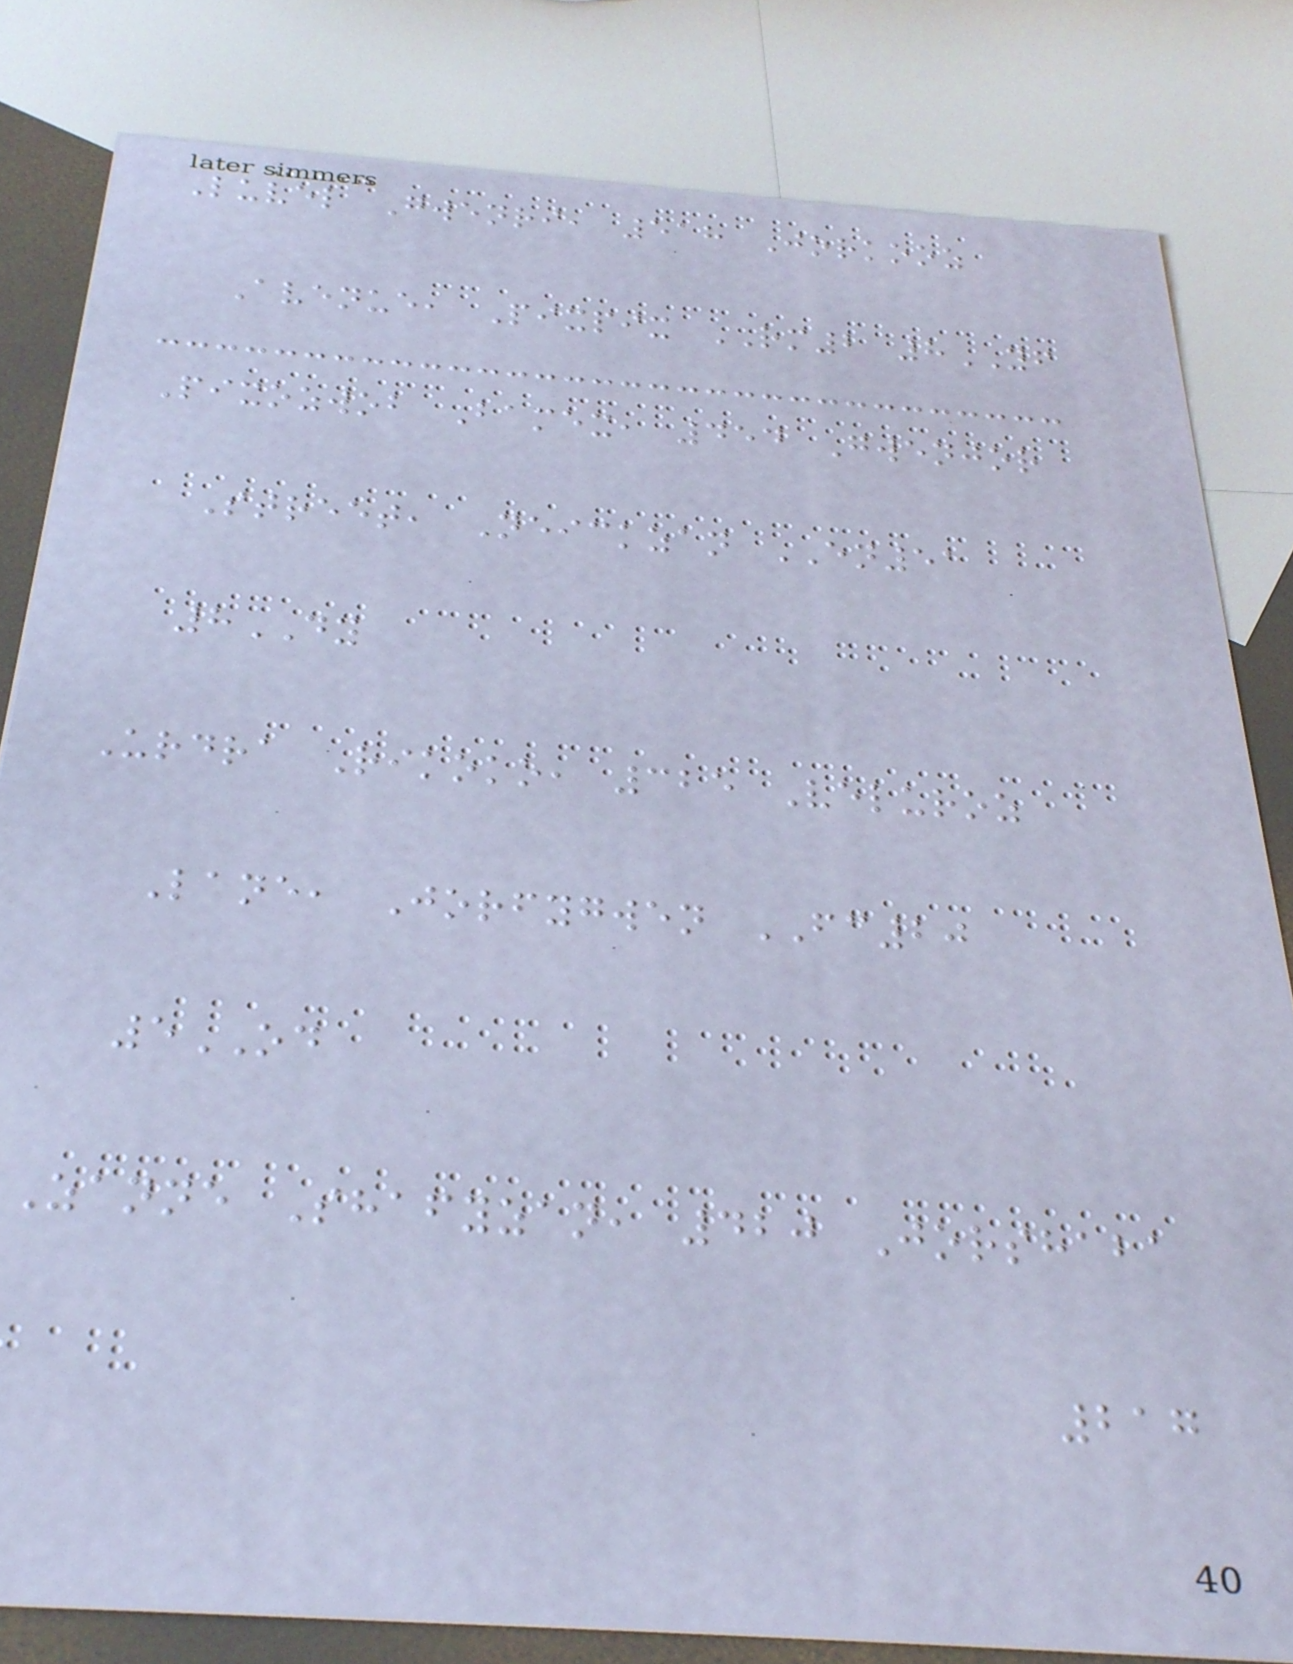Luvel Gwenri, 518 Jorkooz
Avenue, Pixpix RM2 8YF
Pixozwob Bamex, 454 Gwenjor
Street, Neickzan EN51
8DY
Urdra Rikoko, 325 Veluroz
Lane, Jorfygwen FC20
5OD
Zanne Shafyzan, 420 Jorshaba
217
